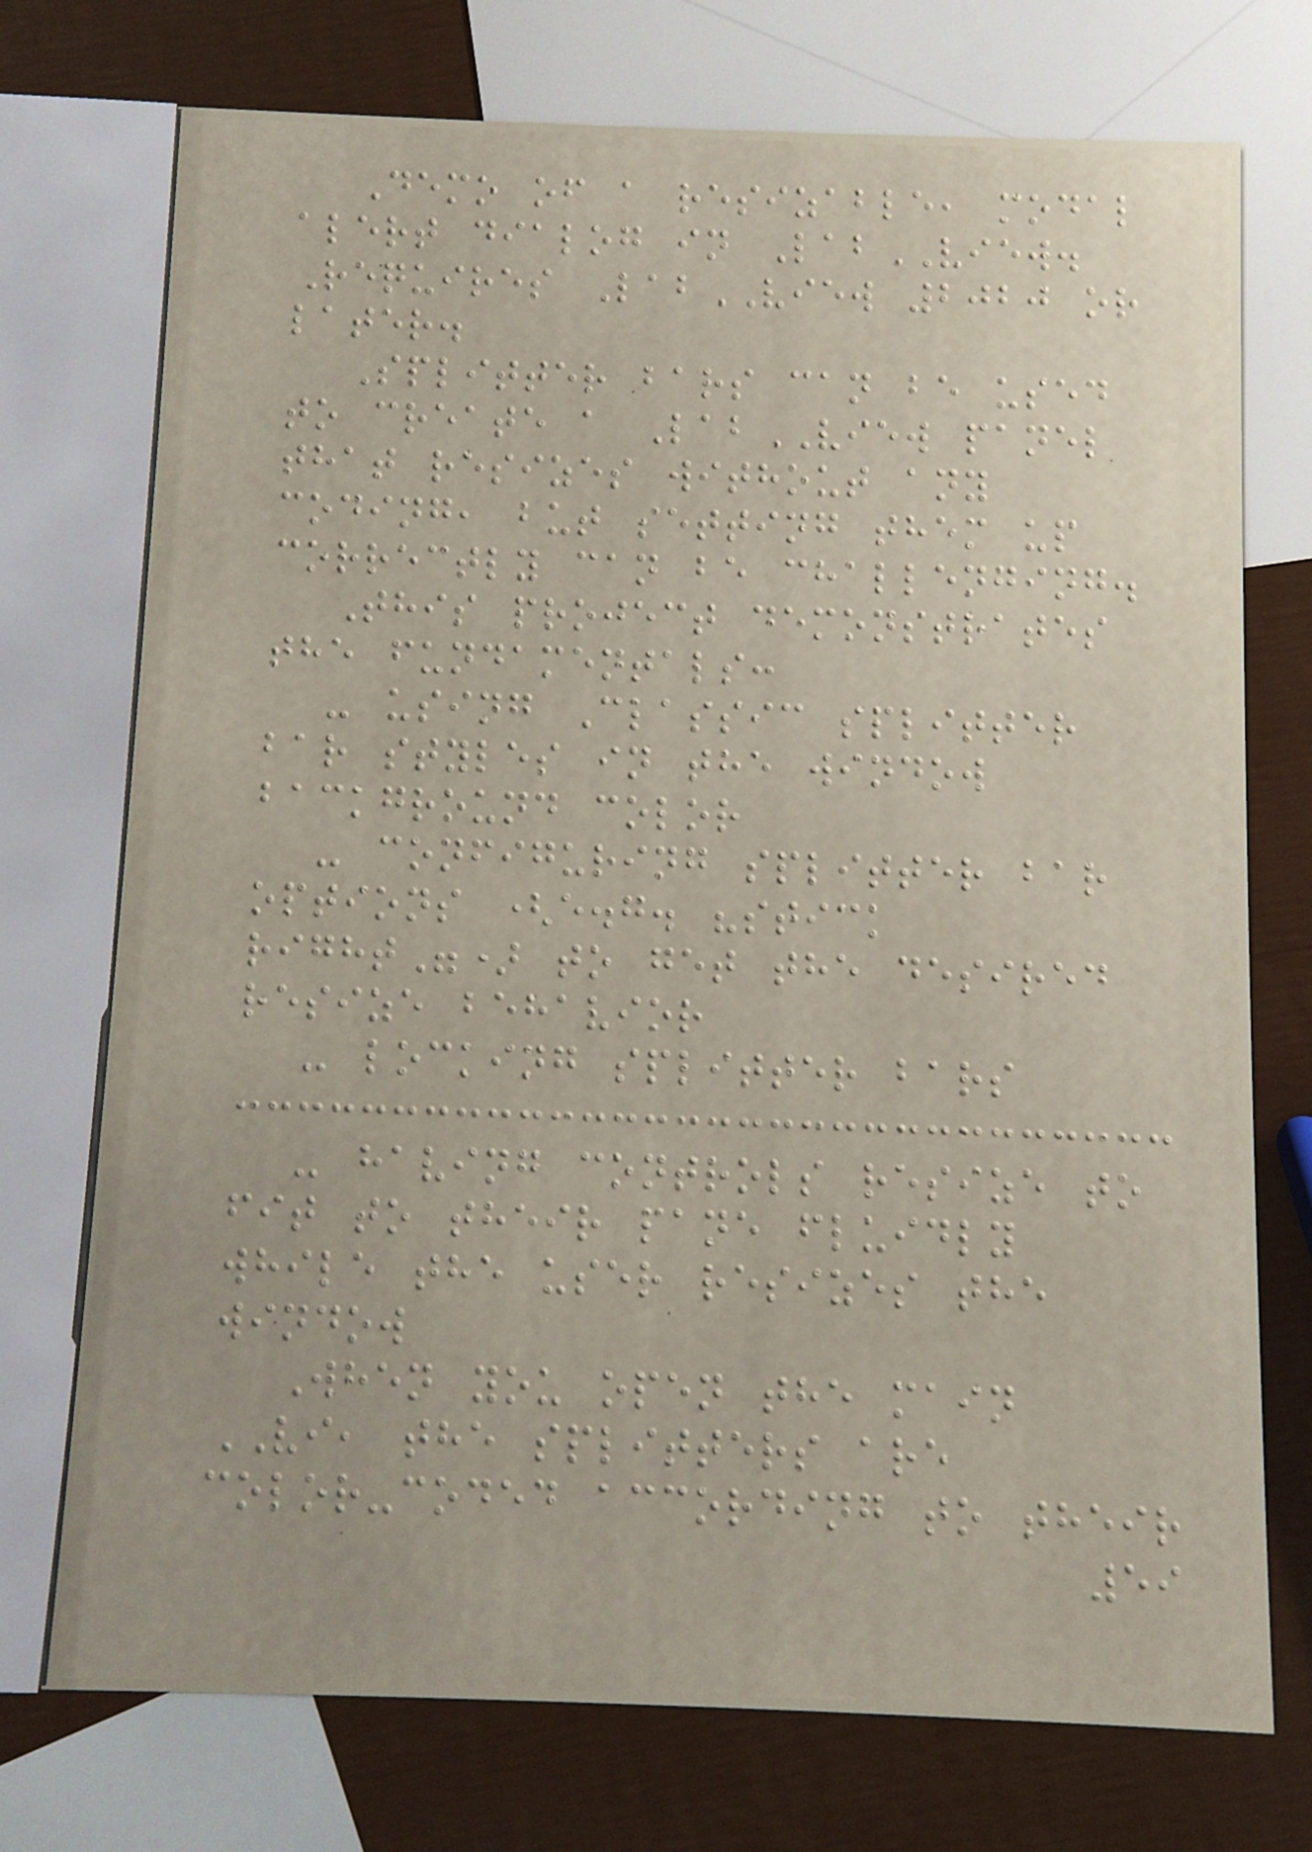Demo of a resizable, modal
alert dialog in LabVIEW.
Requires LabVIEW 2020 or
later.
Splitter bars can be used
to create a LabVIEW panel
that resizes without any
coding, but setting them up
correctly can be challenging.
This project demonstrates
the fundamentals:
- using Classic splitter
bar styles in the window
background color
- configuring splitter bar
options (e.g. "stick
right") to get the desired
resize behavior
- locking splitter bars
- having controls resize to
fit to their pane fluidly
while the user resizes the
window
When you open the main
VI, the splitters are
color-coded according to their
59
